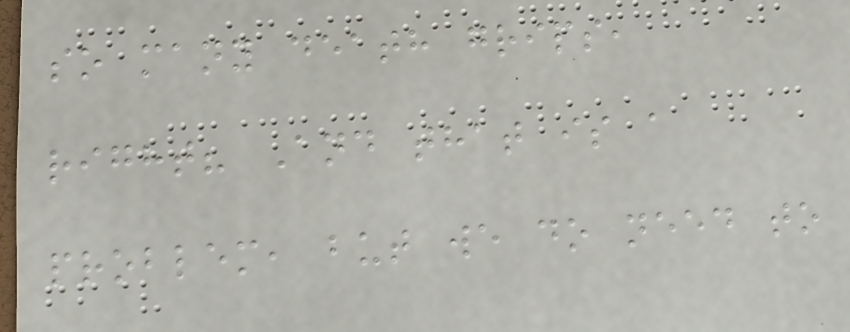so many death grips,
right? And that is a
problem, but we do need to
